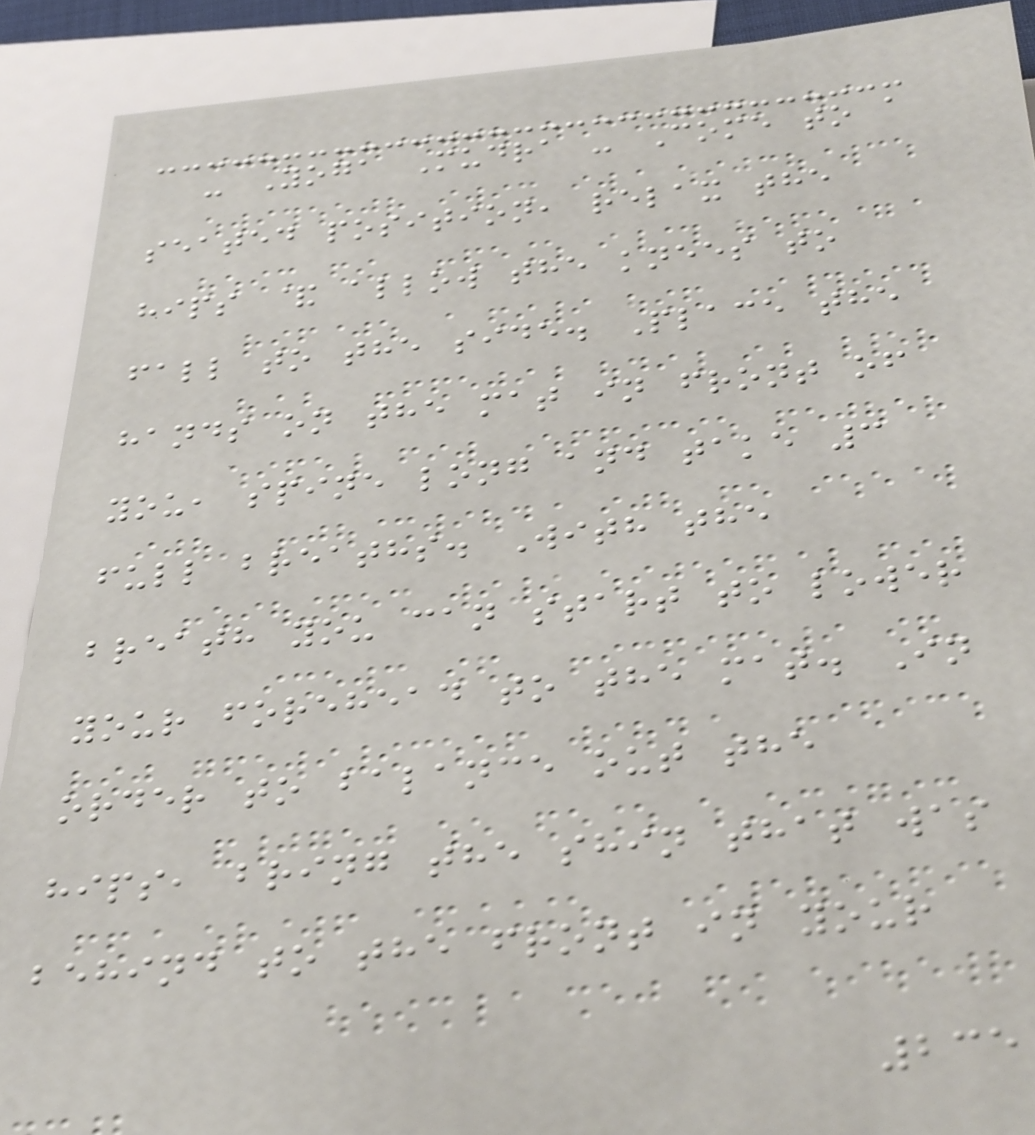- Yoga Mudra - Come to a
seated position, relax the
hips & allow the knees to
fall to the side. Place the
hands on the mat in front of
you, spine long and take 3
full breaths. With the
breath you can start to lower
your forehead to the mat. In
order to balance out the
hips, bring the shin that was
behind to the front in your
235
